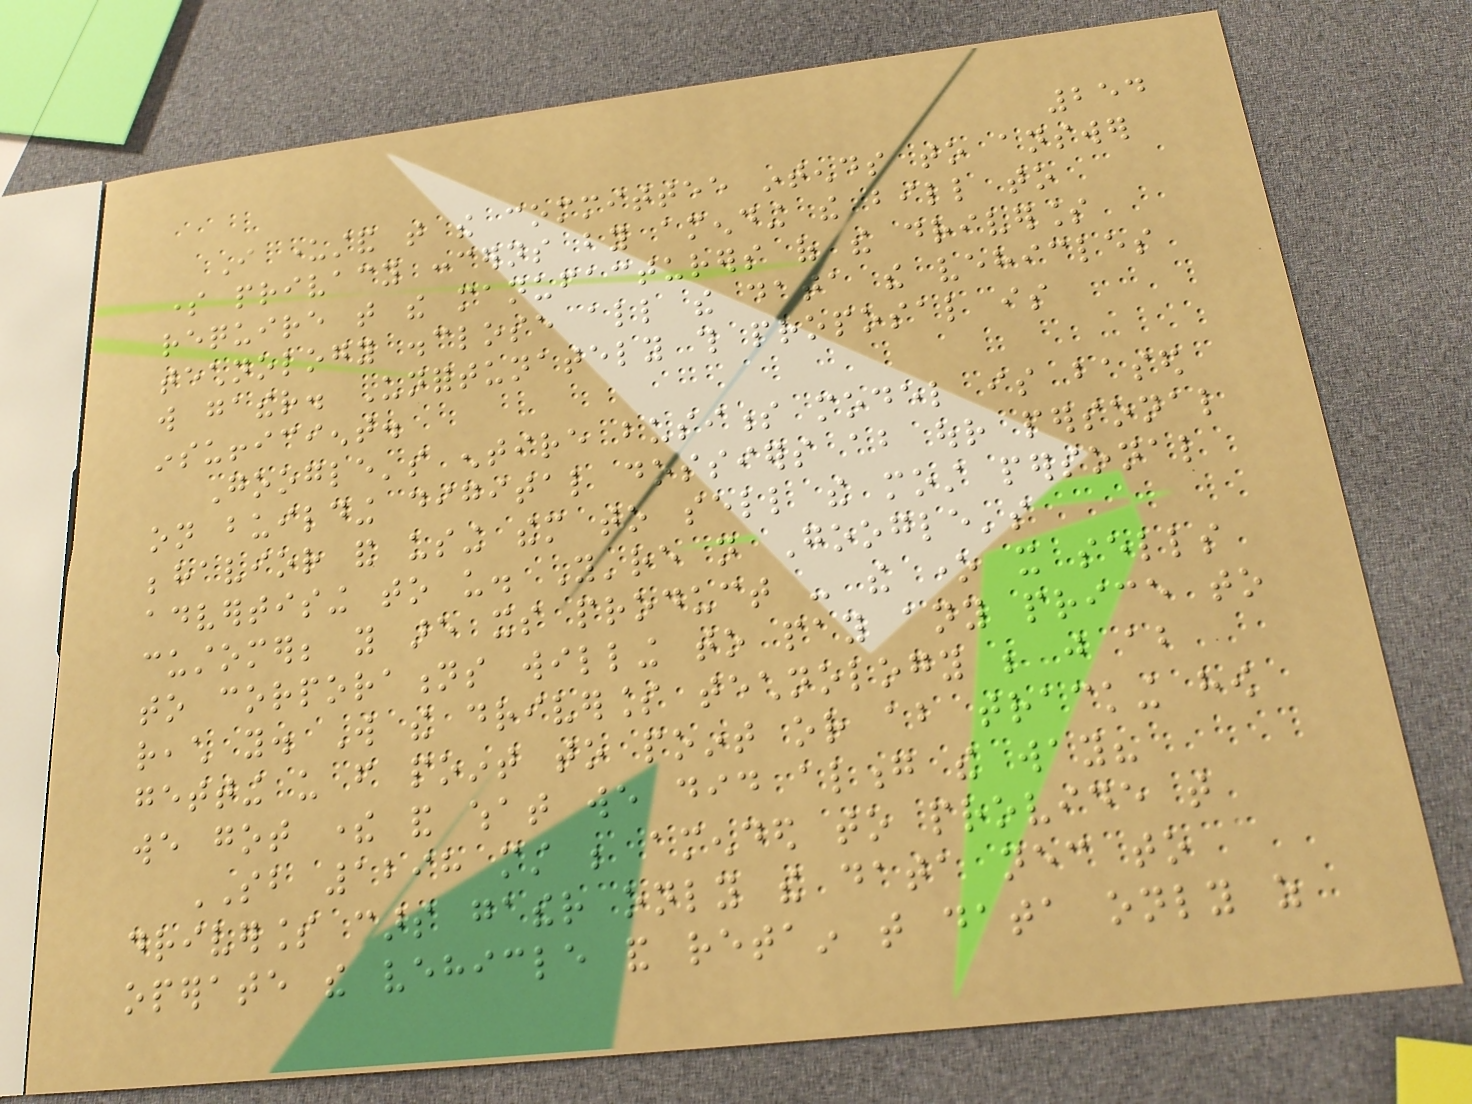254
I understand that the committee intends to answer
some privacy concerns by amending the bill to
require that the manufacturers of the driverless
technology disclose all the data the vehicles
will gather. Unfortunately this proposal is
insufficient.
Google's entire business model is based
on building digital dossiers about our personal
behavior and using them to sell the most personal
advertising to us. You're not Google's
customer; you are its product - the one it sells
to corporations willing to pay any price to
reach you. Will the driverless technology be just about
getting us from point to point or about tracking how
we got there and what we did along the way?
SB 1298 must be amended to provide that
driverless cars gather only the data necessary to
operate the vehicle and retain that data only as
